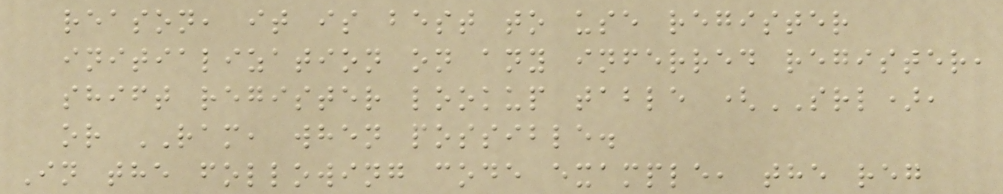reason, it is best to use register
initialization on any inferred register,
shift register lookup table (SRL),
or RAM, when possible.
In the following code example, the reg
